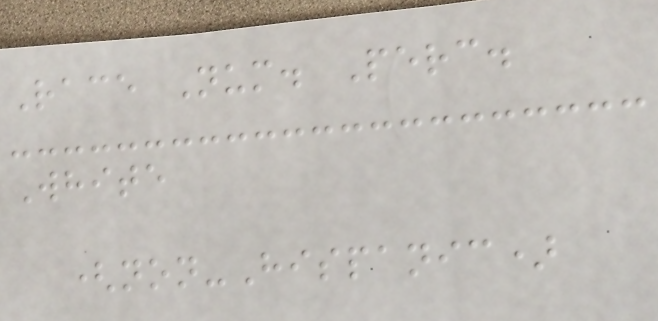Race Num. Perc.
White
(non-Hispanic)
